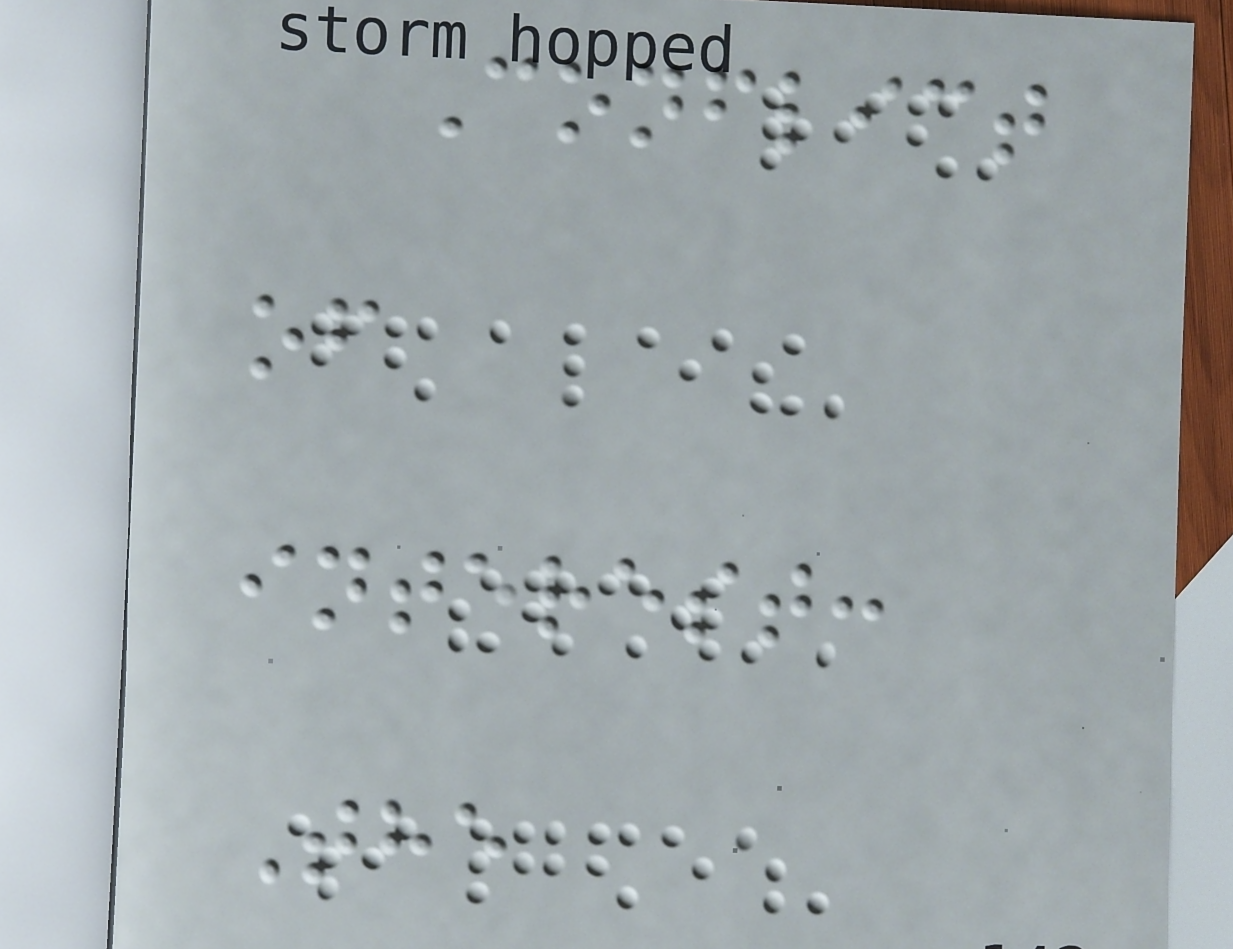Conflict
of
interest:
The
